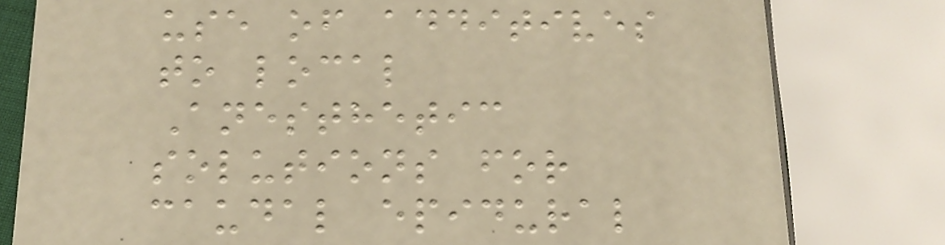use of additives
to local
Anesthetic
solutions for
caudal epidural
